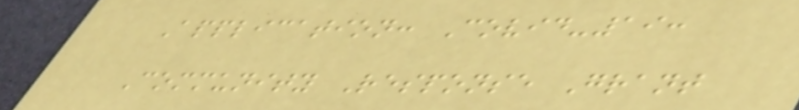Application: Covid-19:
Community Response Grant
